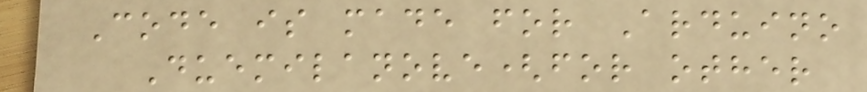Code is made for Arduino
Duemilanove(for other
